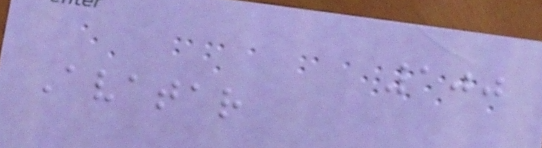100
Avatar
